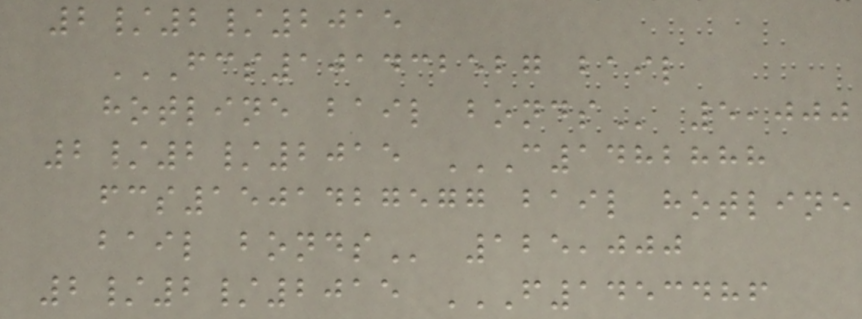2/2/2015
FCS101432527 BAIL
HOTLINE BAIL BONDS 5,000
2/2/2015 C1482888
FCS1501427577 BAIL HOTLINE
BAIL BONDS 125,000
2/2/2015 F1453486
